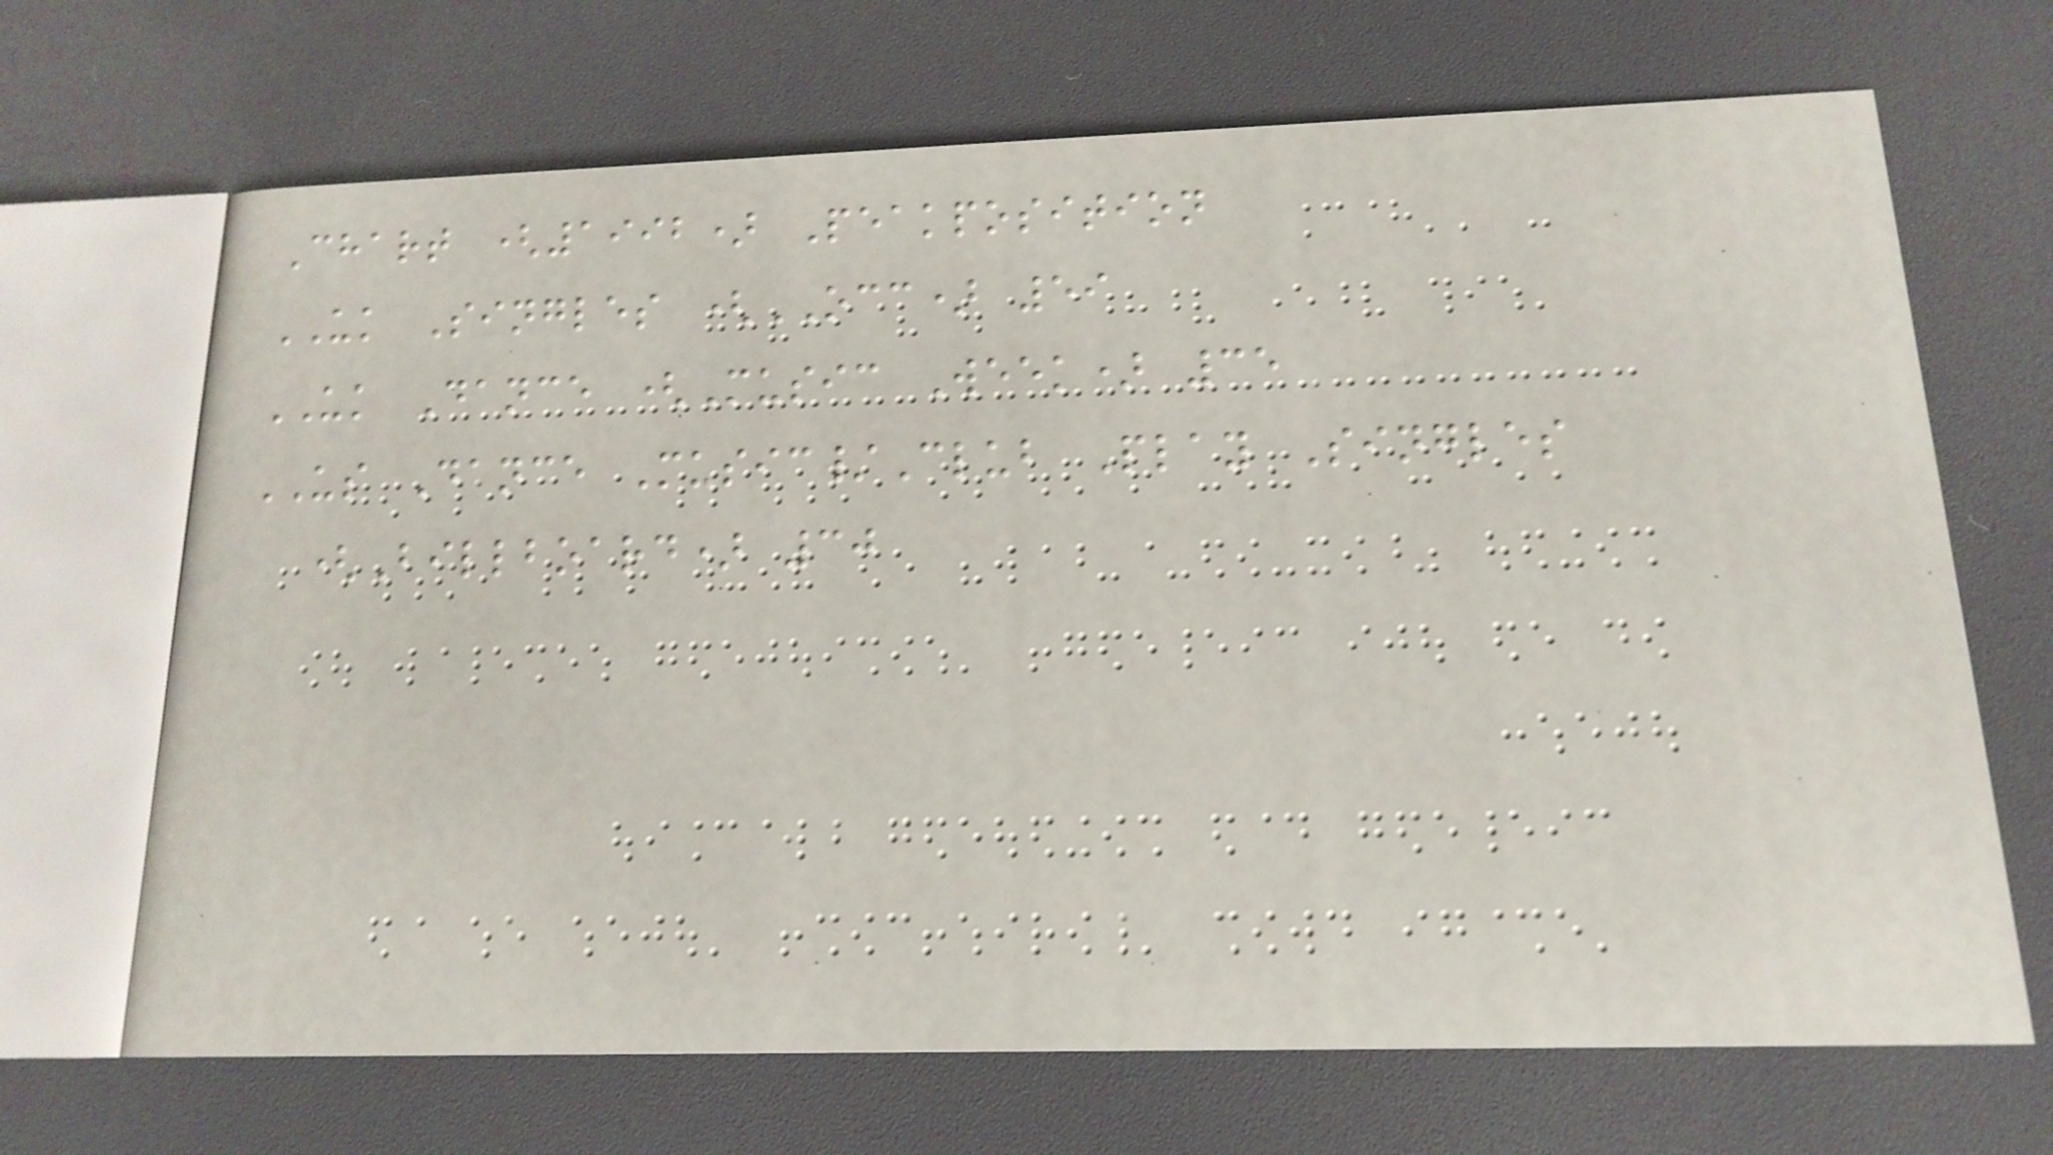Chart (1992) Peakposition
UK Singles (OCC) 59
UK Dance (Music Week) 35
US Dance Music/Club Play Singles
(Billboard) 30
